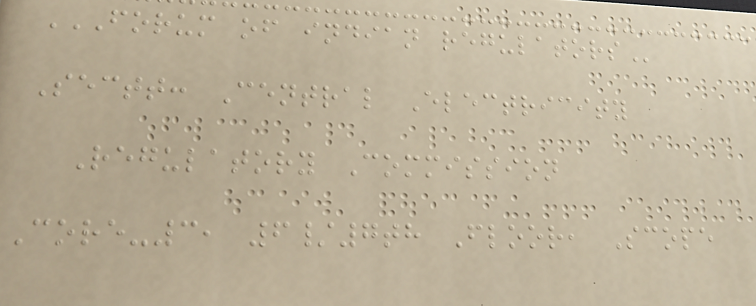FORUM OF INDIAN REGULATORS
Sectt: Central Electricity
Regulatory Commission
Core-3, 6/7th Floor, Scope
